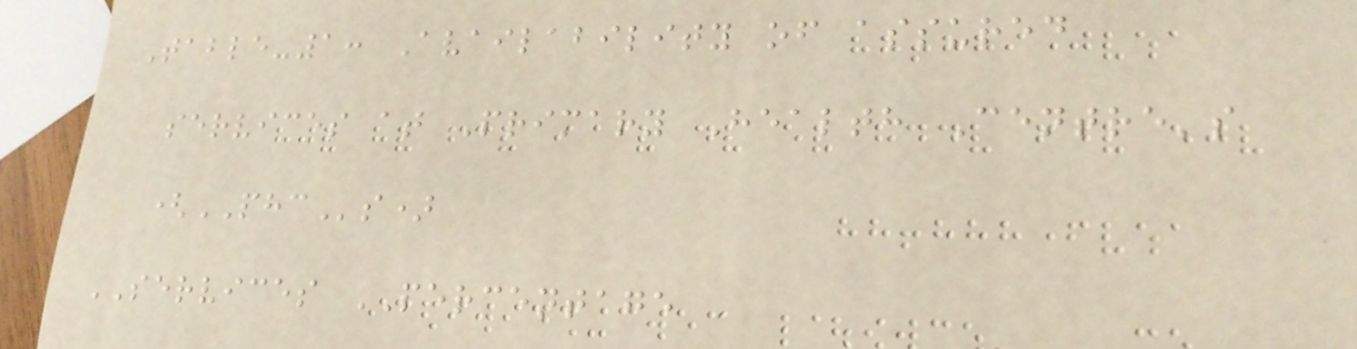Table-1: Availability of assured
services at Primary Health Centre's
(PHCs)
SERVICES PERCENTAGE
